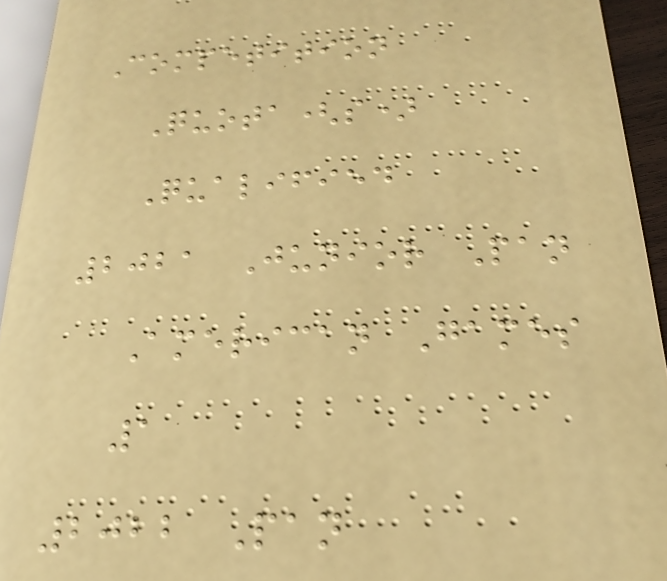Competition
Quota(s)
Qualified
2021 Junior Pan
American Games
1
2022 Pan
